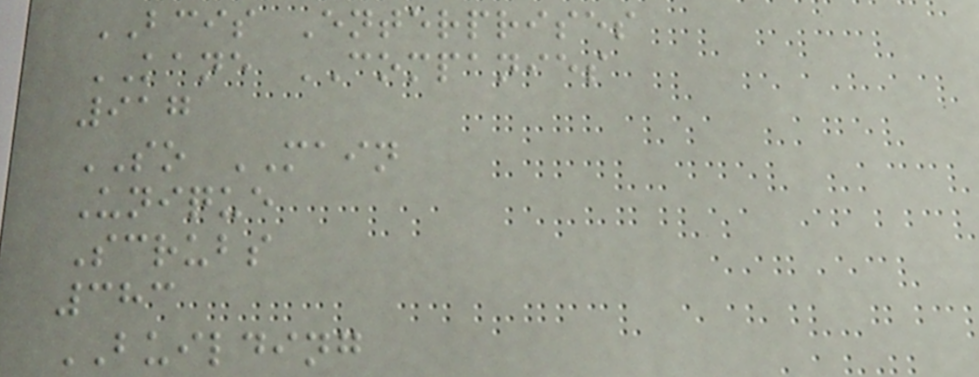BCIS Enterprises
KANE COMPANIES
917
SO MAIN
Unique
Scrubs
383
BUILDING
